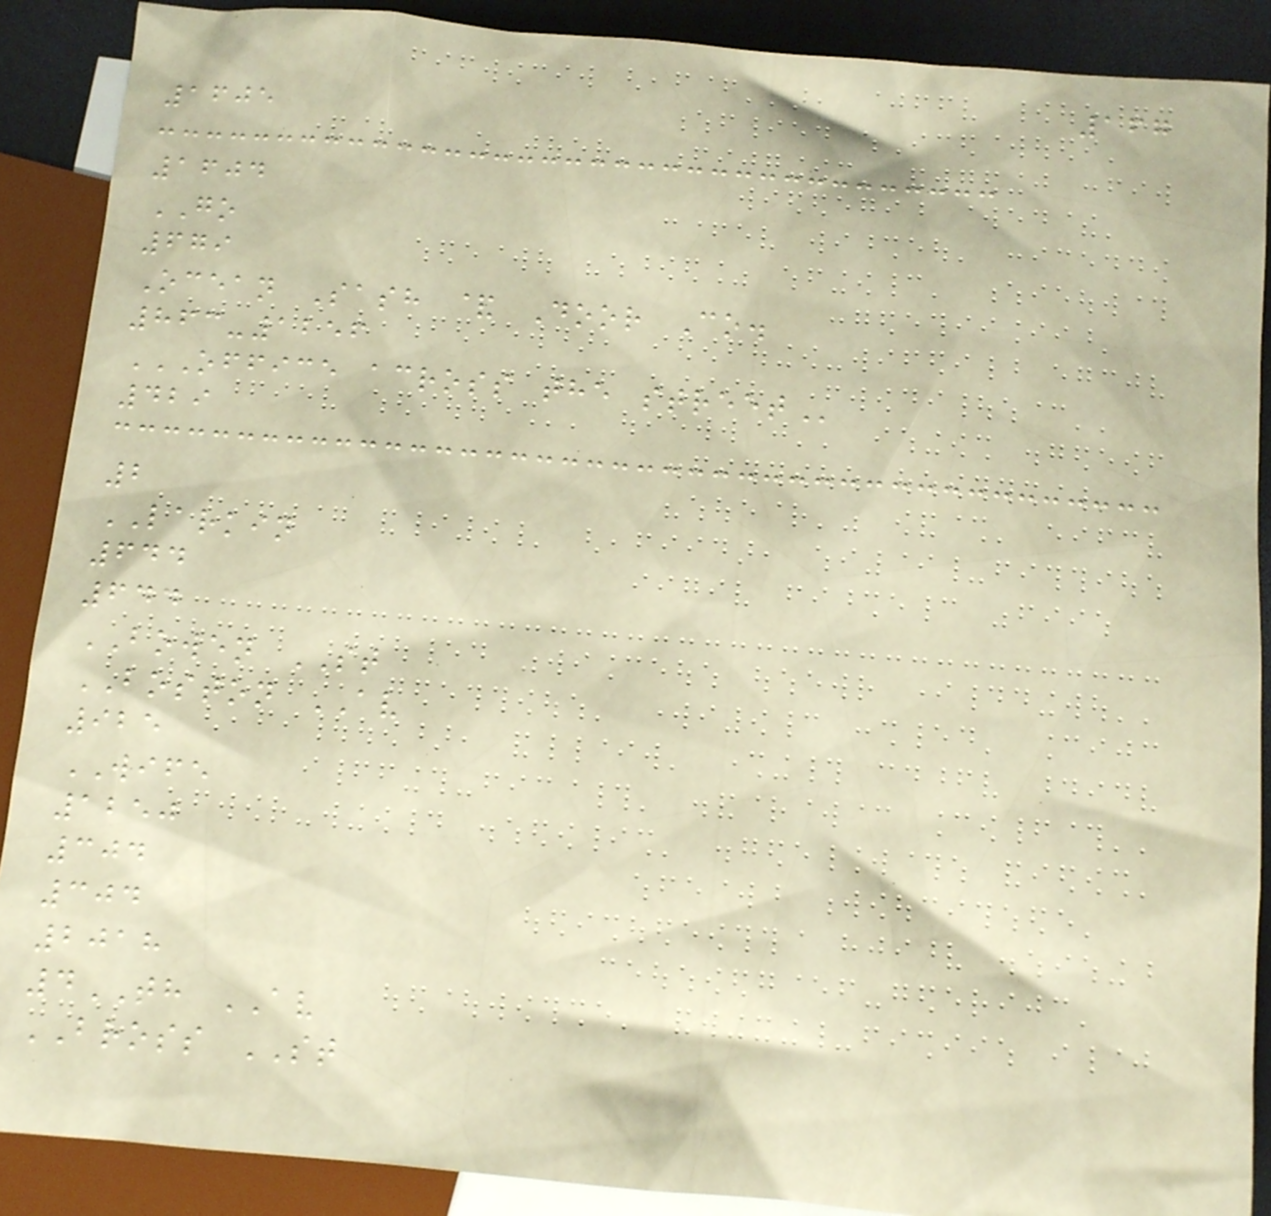167
1605
1604
GO
679
Ocean Sash & Door Co.
863-1256
OFFICE ACROSS THE STREET
429
2
LARKIN
644
644
BOWEN ST
BOSTON AV
925
WIFE
1250
304
304
2018
4TH AV
BROSS ST
